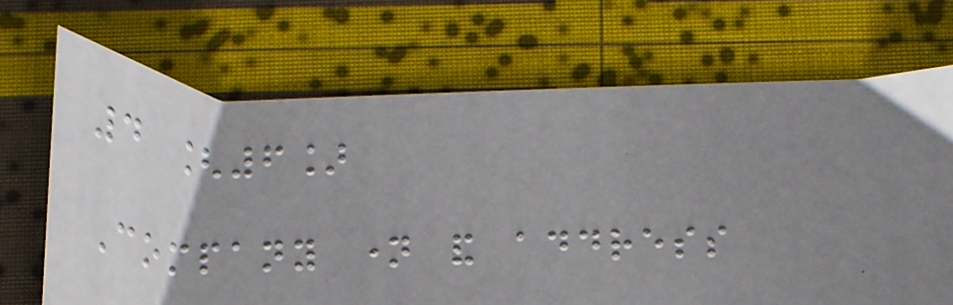4 [6]
Company name and address
